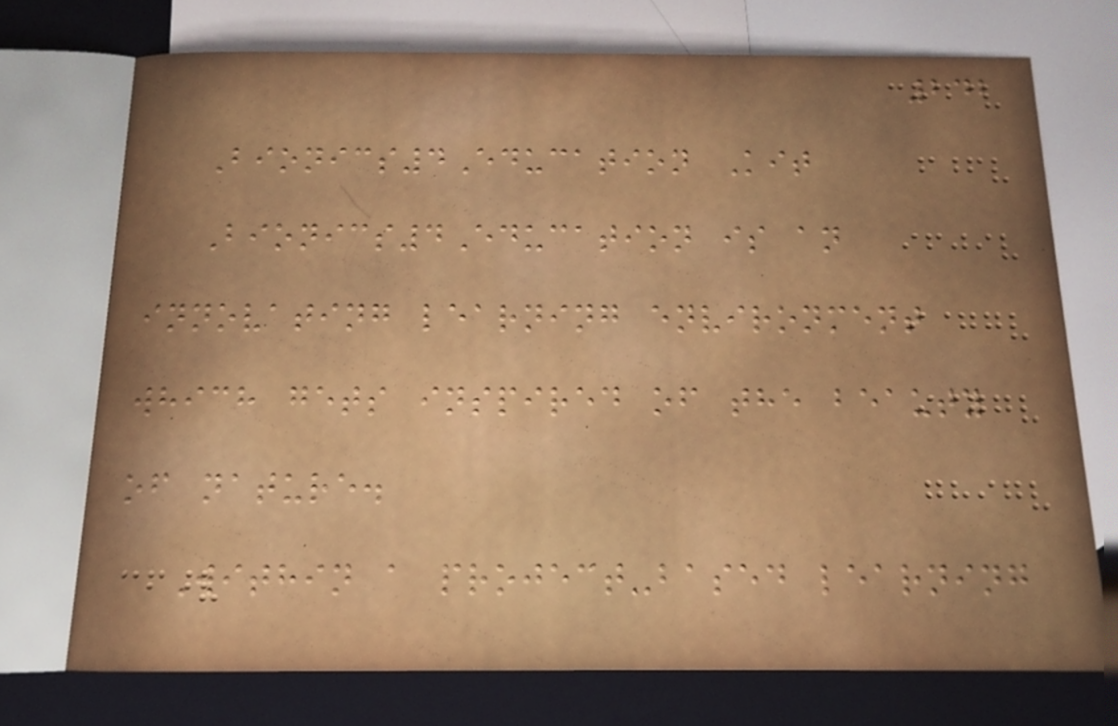242
Bionics4Education Kit
Bionics4Education is an
innovating learning environment
which gets inspired of the beauty
of nature.
Within a project-based learning
